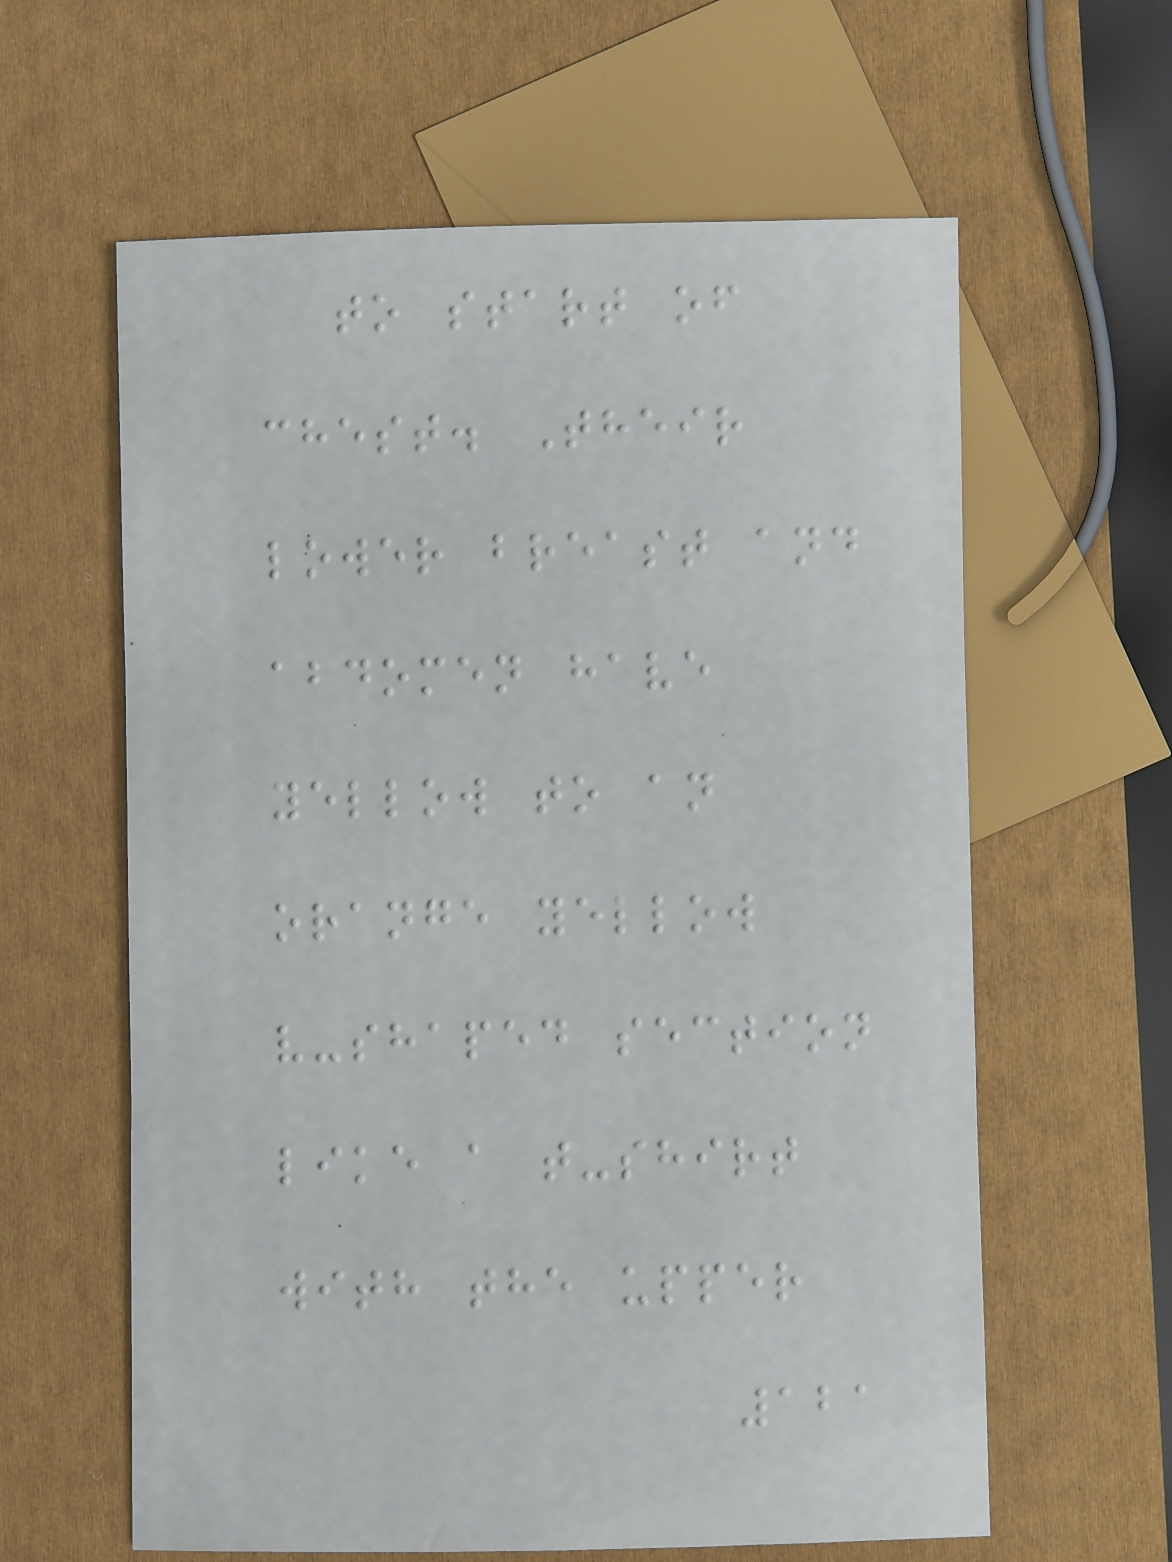to start of
chest. Their
lower breast and
abdomen have
yellow to an
orange yellow
v-shaped section
like a t-shirt
with the upper
121
